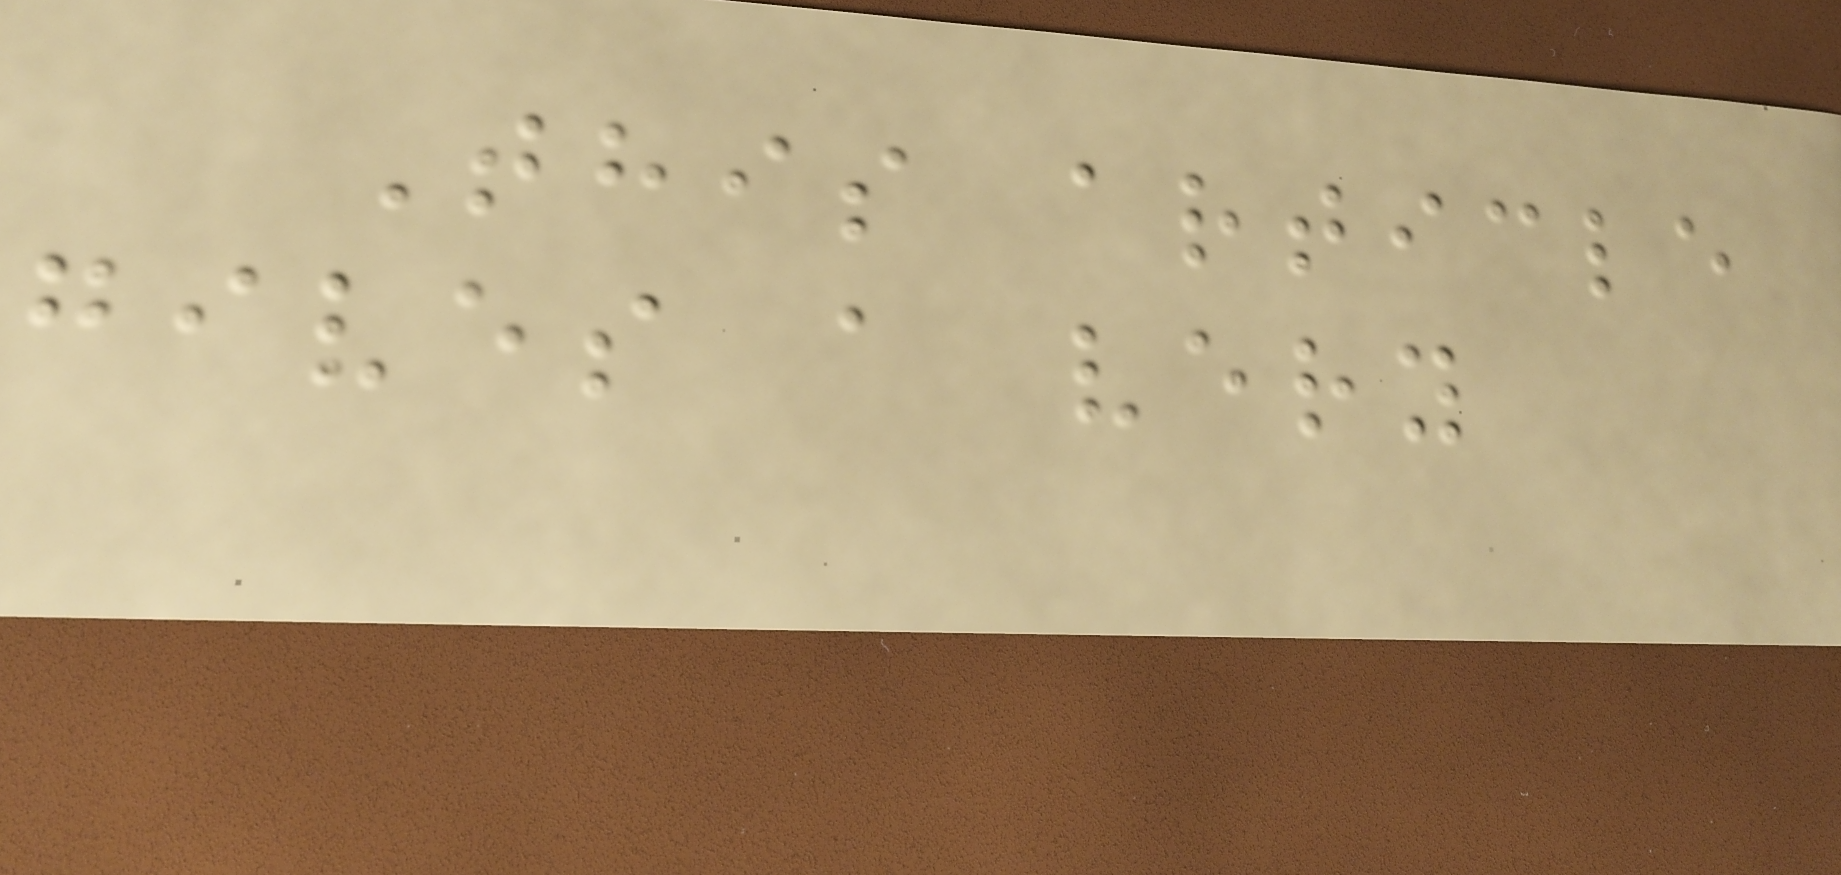This article
gives a very
